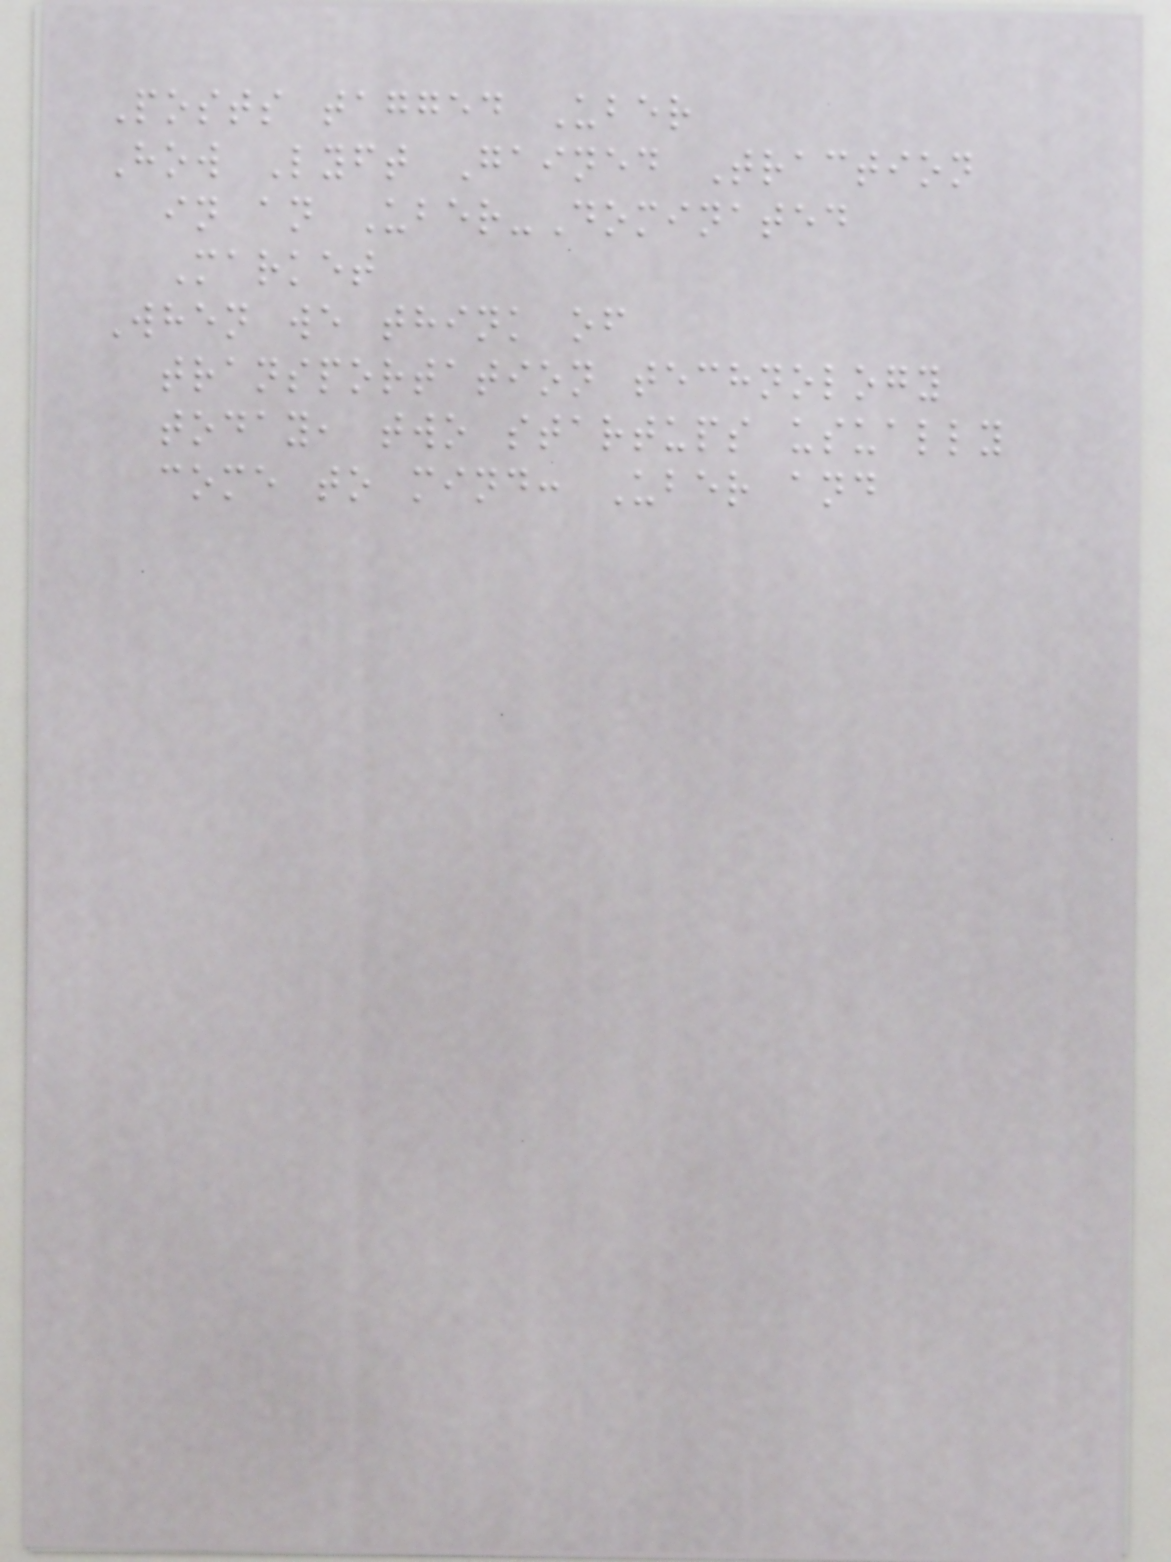Posts tagged Uber
How Lyft Gained Traction
in an Uber-Dominated
Market
When we think of
transportation technology
today, two startups usually
come to mind: Uber and
